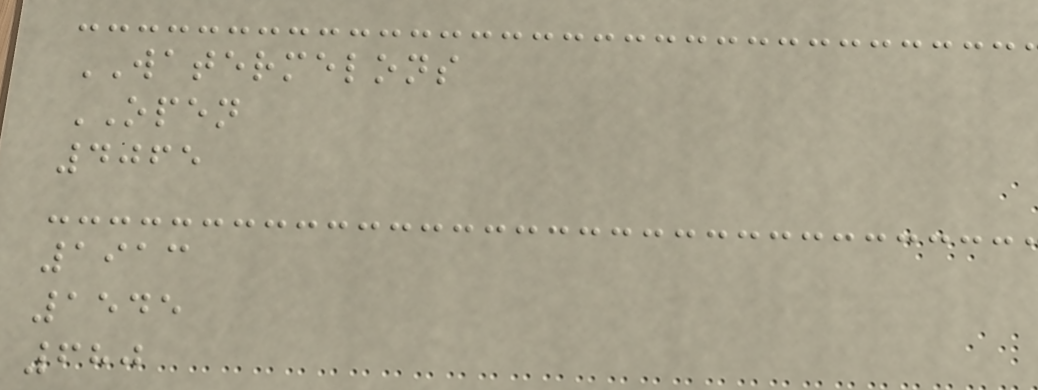WATERMELONS
OPEN
4065
1913
1545
680
